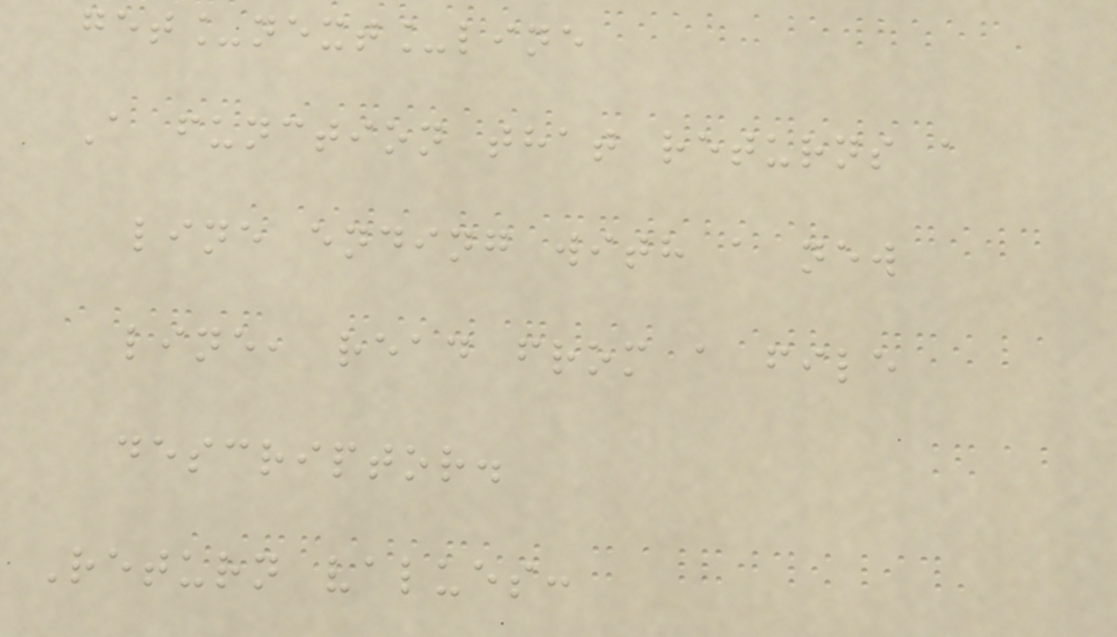get_next_line
A function that returns a
line ending with a new
line, read from a file
descriptor.
Return values:
